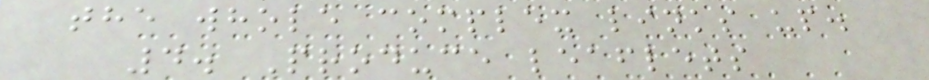the whole complex links up.
4. Produce leaflets
